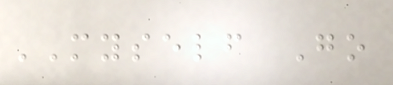MYSELF Go
